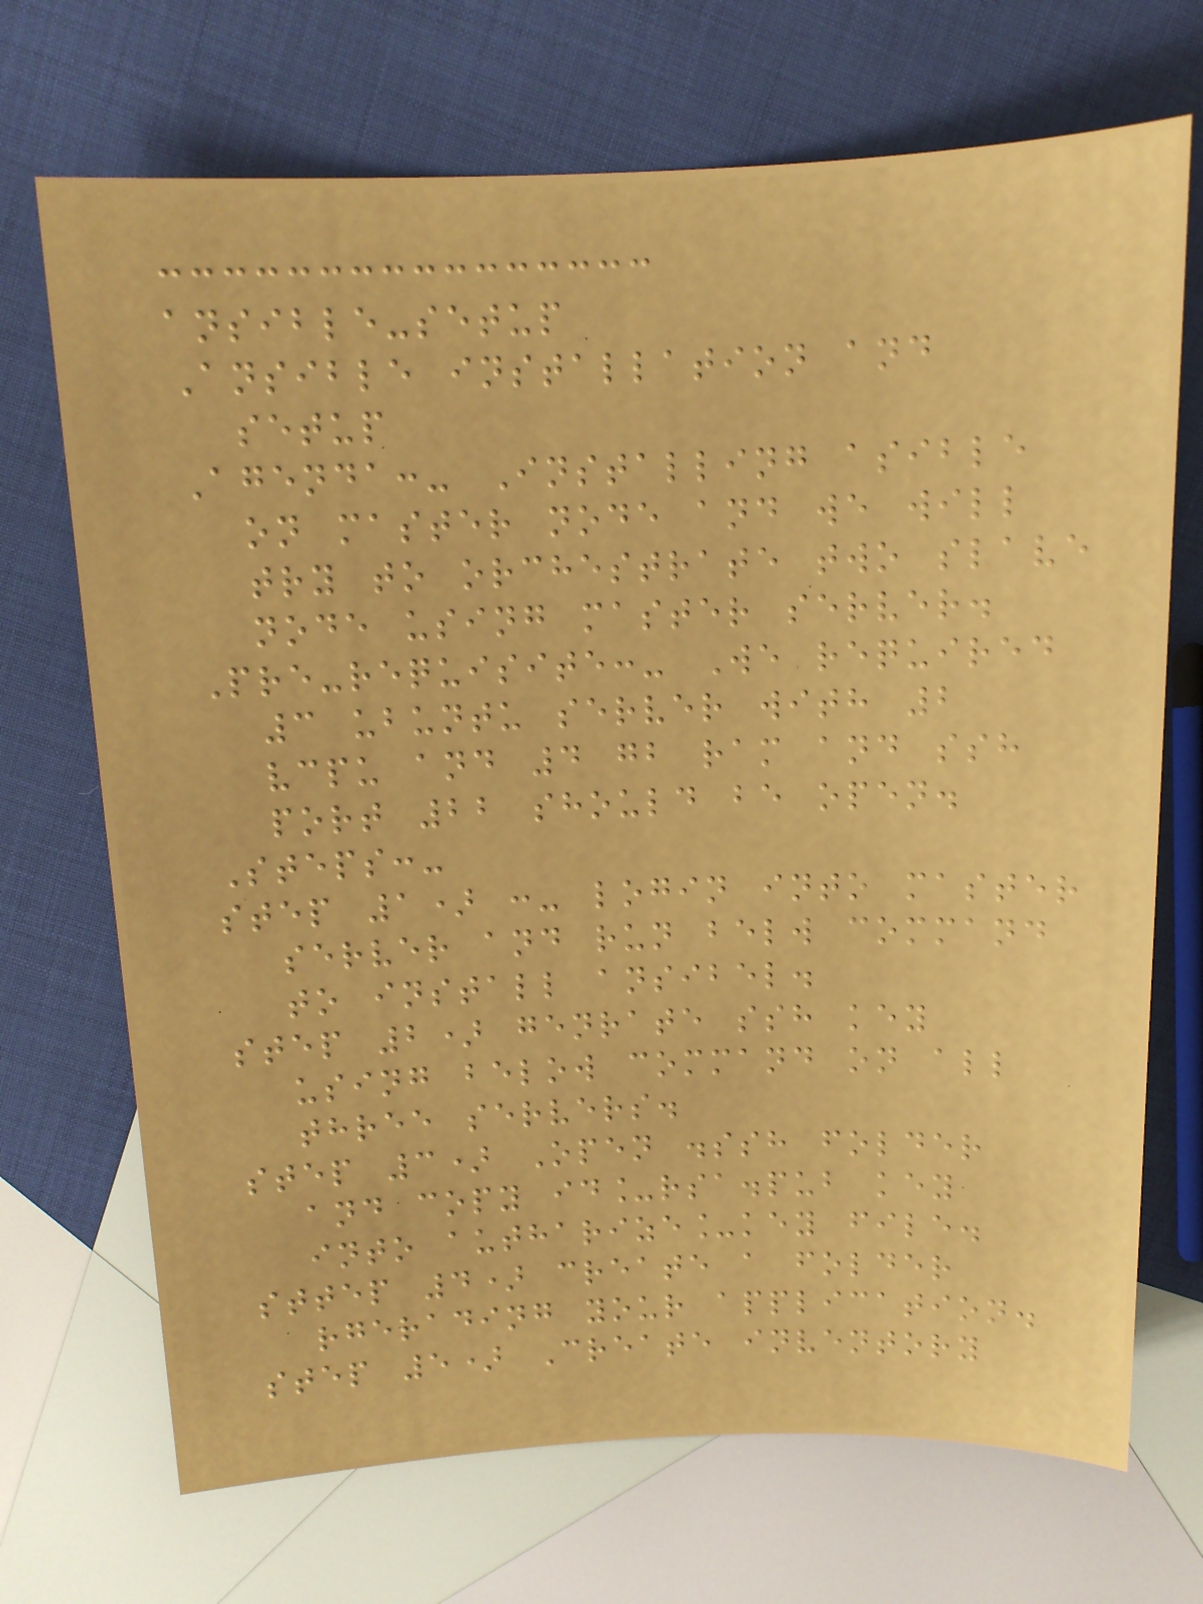ansible-setup
Ansible installation and
setup
Agenda:- Installing asible
on master node and we will
try to orchestrate two slave
node using master server.
Pre-requisite:- We required
3 ubuntu server with 2
vcpu and 4 gb ram and ssh
port 22 should be open.
Steps:-
step 1) :- login into master
server and run belw command
to install ansibel.
step 2) genrate ssh key
using below command on all
three servers.
step 3) Open .ssh folder
and copy id_rsa.pub key
into autharize_key file.
sttep 4) create a folder
rgerading your application.
step 5) Create inventory
